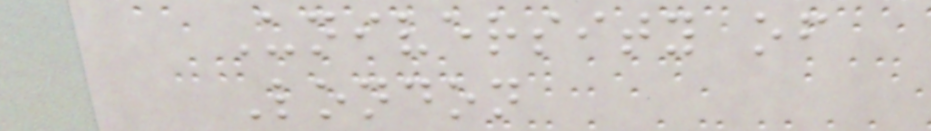University of
London
